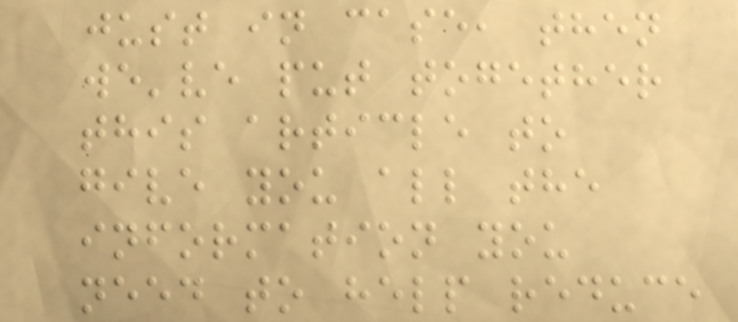just in case, then
we've put together
this article to
give you all the
information you
need to help reduce
